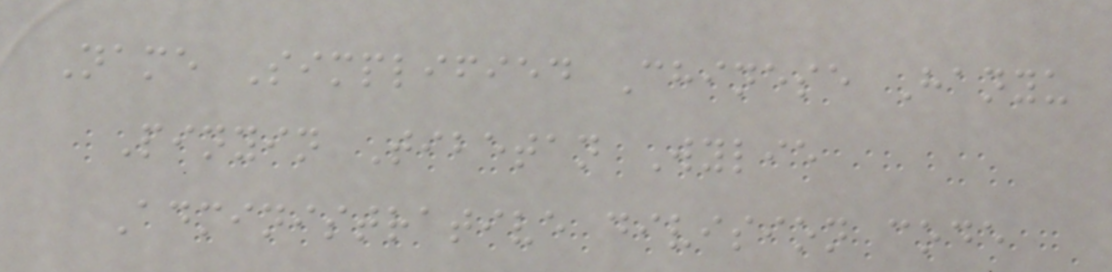Name Simplified Chinese Hanyu
Pinyin Tibetan Wylie
Administrative division code
